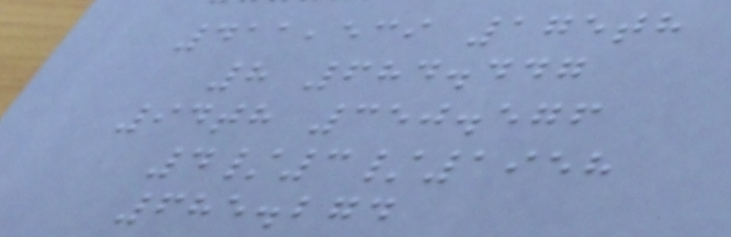411,539 175th
8 684.447
94th 350.576
4/3/1958
685.274
